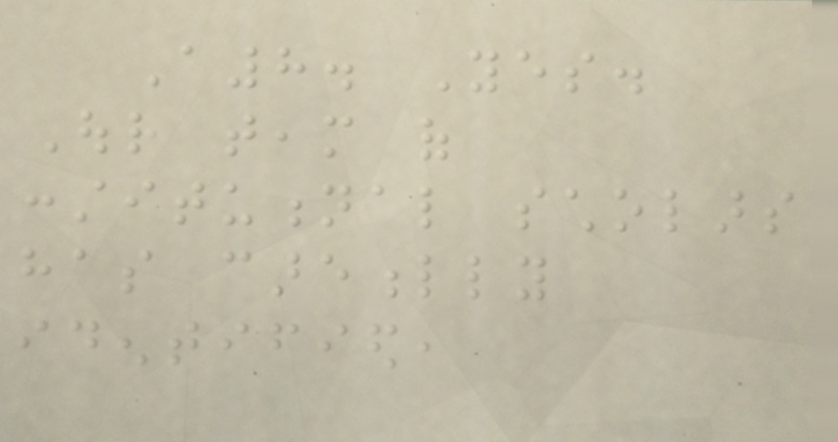A8. Yes.
Our team of
constitutional scholars
has carefully
identified,
